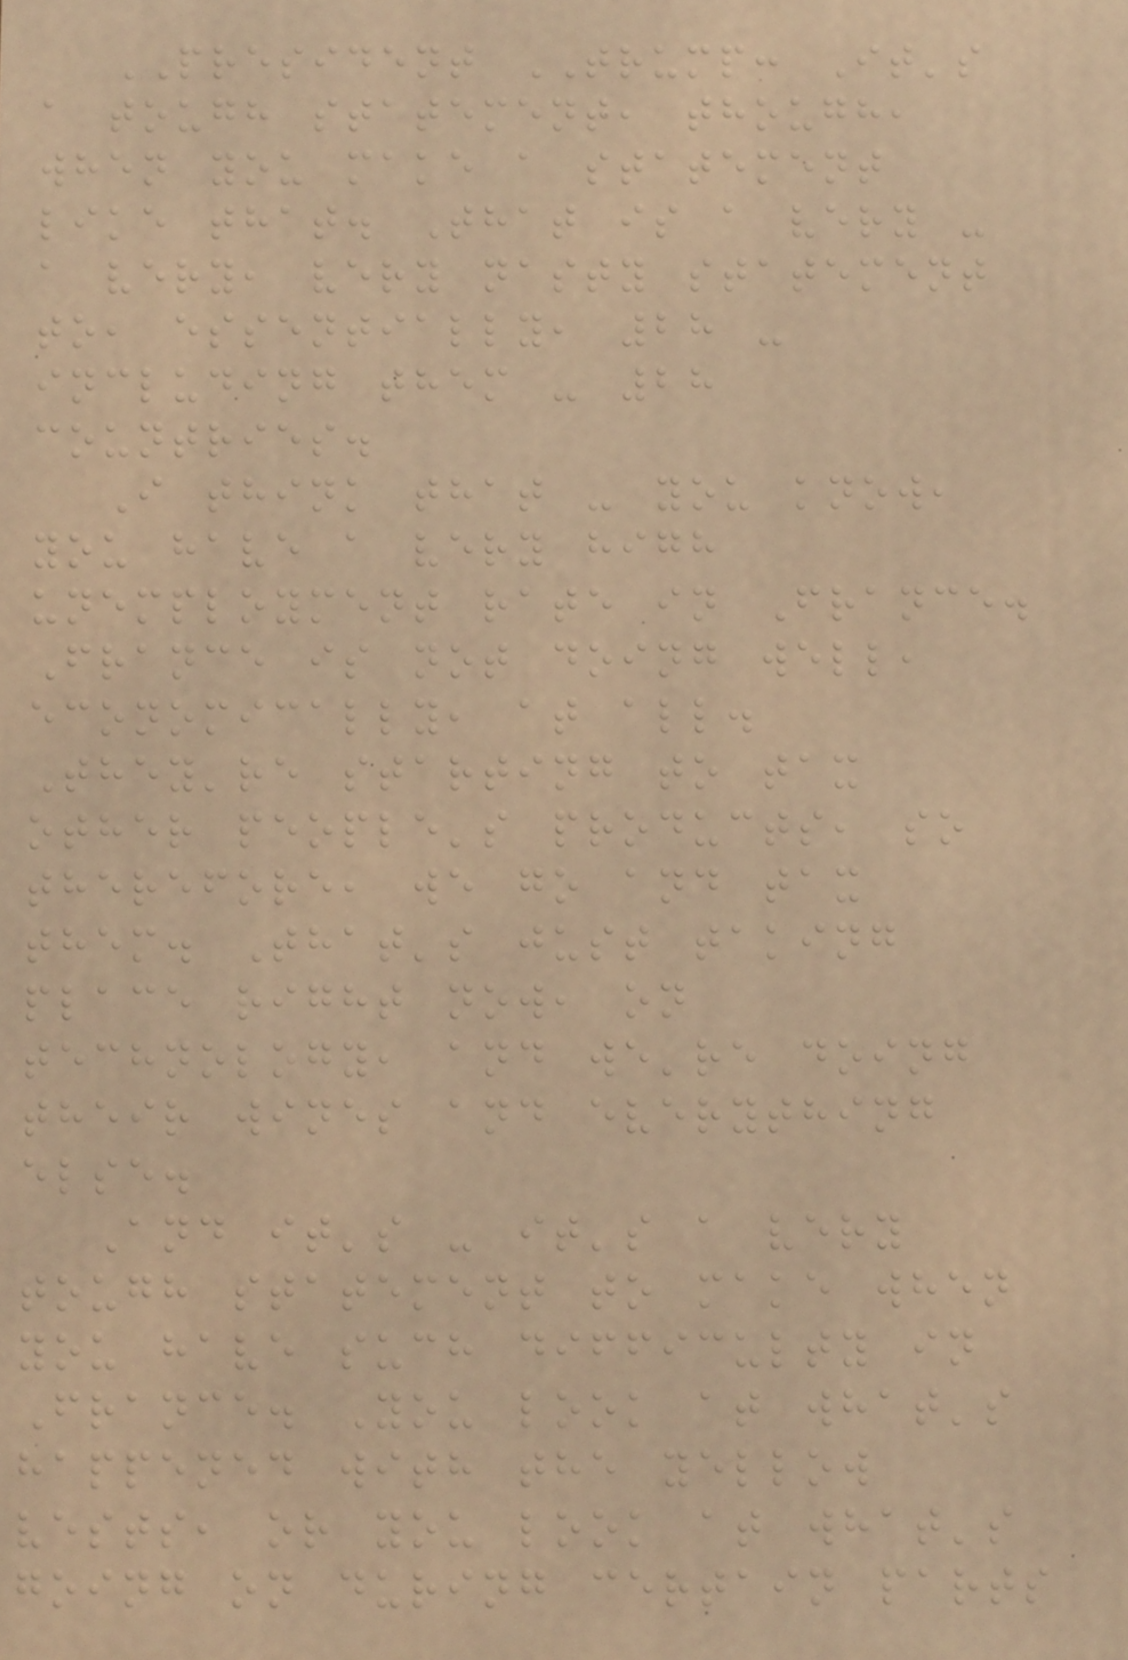PRESIDENT TRUMP: It's
a tough statement, though,
when you make a statement
like that. That is a very -
a very, very nasty statement
to, essentially, 28 -
including them - 28
countries.
I think that - you know,
you have a very high
unemployment rate in France.
France is not doing well,
economically, at all.
They're starting to tax
other people's products, so
therefore, we go and tax
them. That's just taking
place right now, on
technology, and we're doing
their wines and everything
else.
And it's - it's a very
tough statement to make when
you have such difficulty in
France. You look at what's
happened with the yellow
vests, or you look at what's
going on during certain parts
